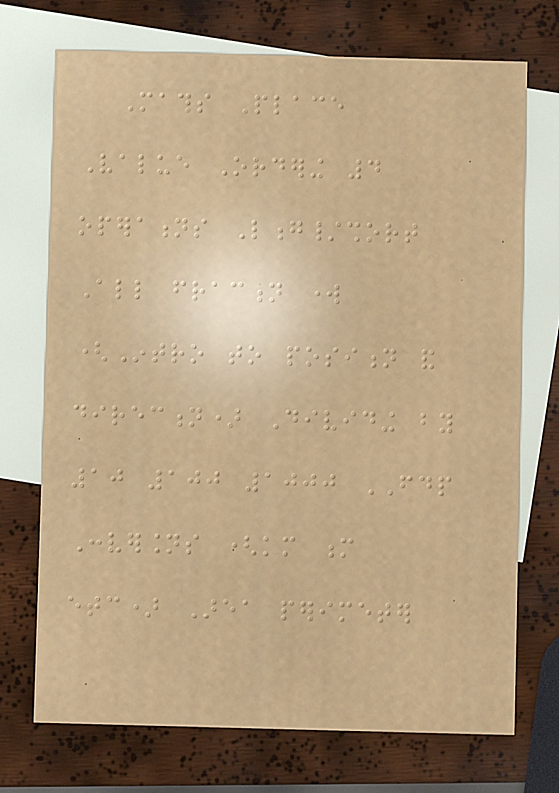Maths Place
Value Ordering 4
operations Long/short
All fraction work
(Intro to position and
direction) Dividing by
10 100 1000 FDP
Conversions (km m
etc) Area perimeter
